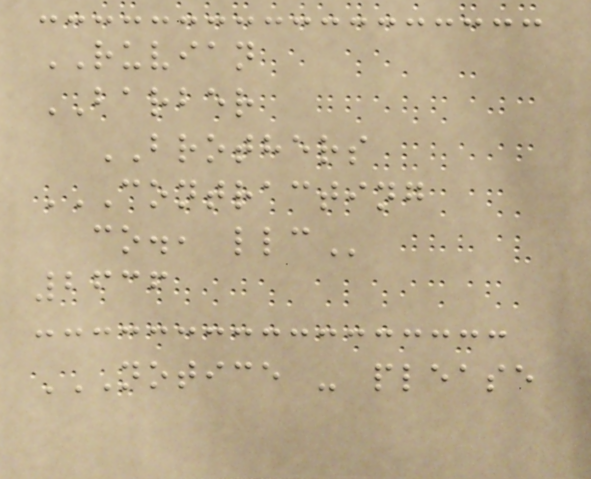RUVIAN
BARBER
BROTHERS
CONTRACTING
CO., LLC
2636
NOTICE - PLEASE
